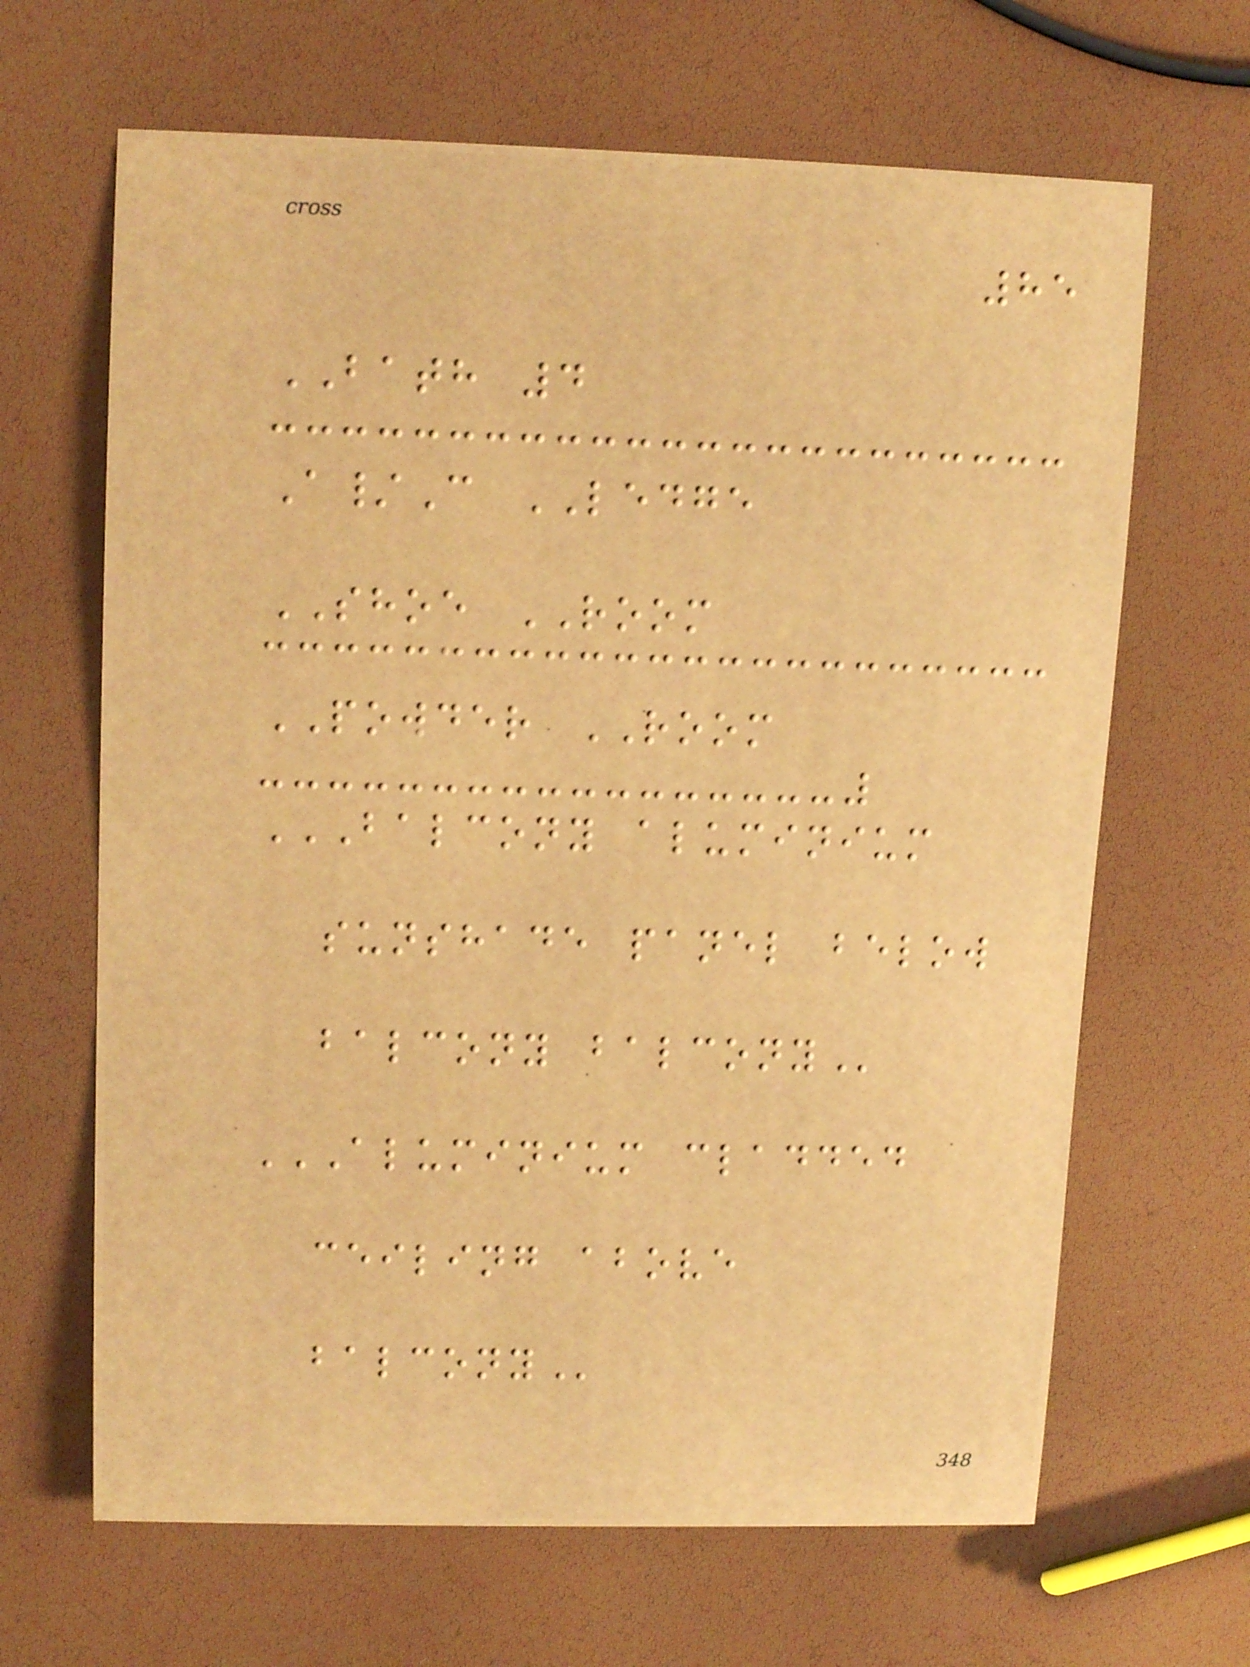85
BATH 4
A/C LEDGE
SHOE ROOM
POWDER ROOM
BALCONY ALUMINIUM
SUNSHADE PANEL BELOW
BALCONY BALCONY
ALUMINIUM CLADDED
CEILING ABOVE
BALCONY
